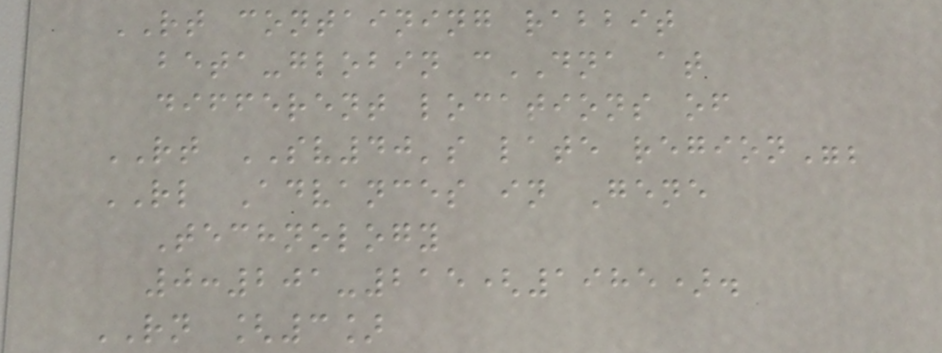RT containing rabbit
beta-globin cDNA at
different locations of
RT SV40's late region";
RL Advances in Gene
Technology
0:201-215(1985).
RN [3]
